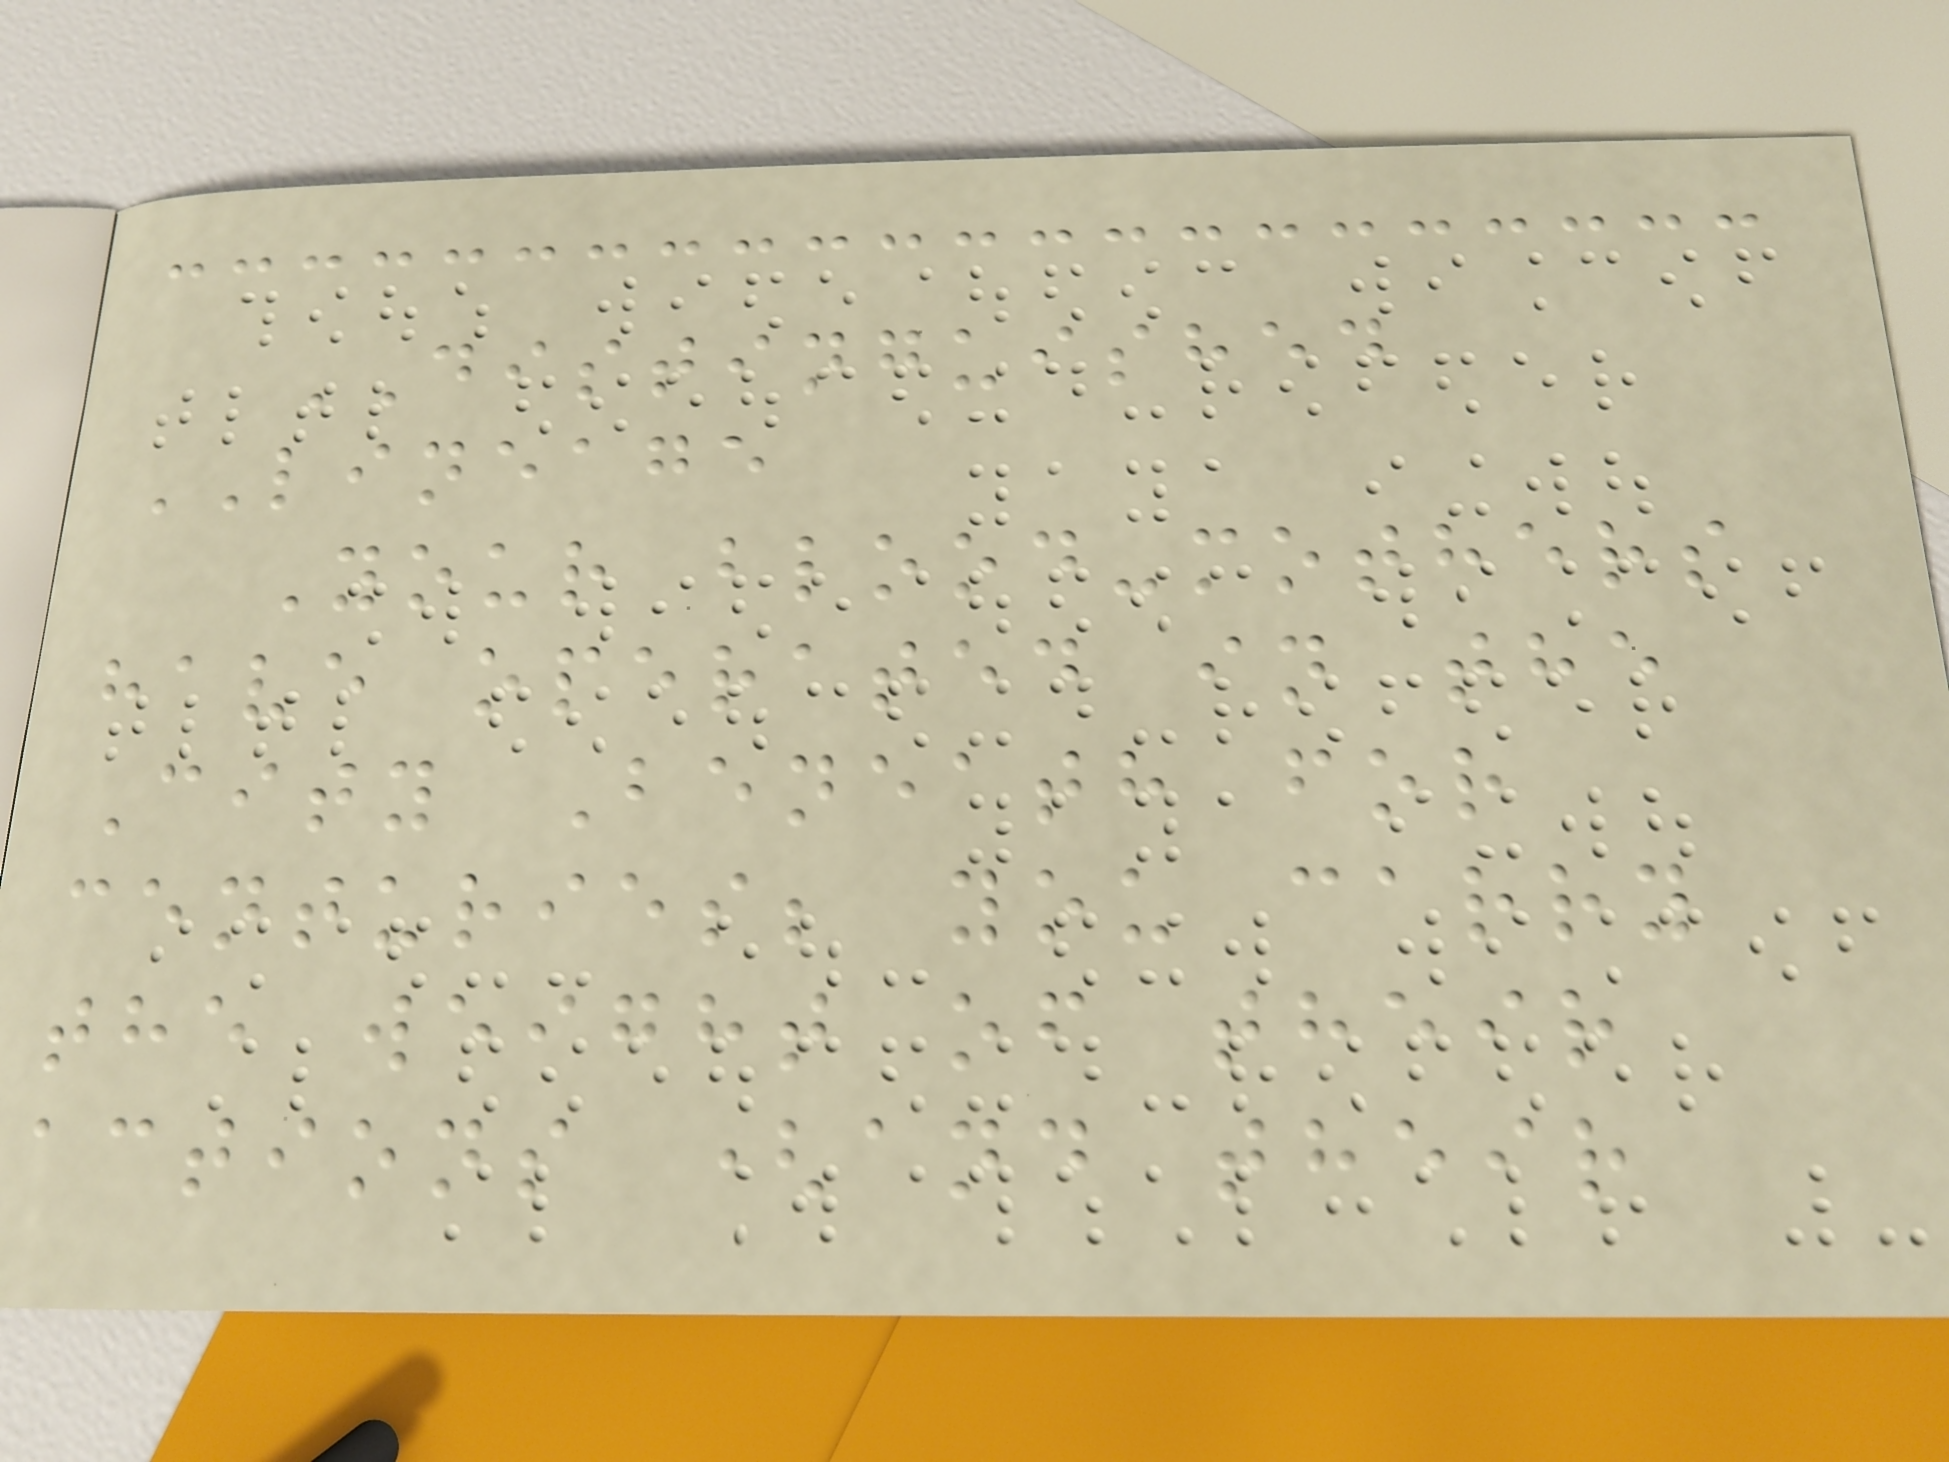DISTINGUISHED
LINEAGE
Your blood-mothers
have operated in the
City Beneath for
centuries; you carry
the weight of their
actions (and their
